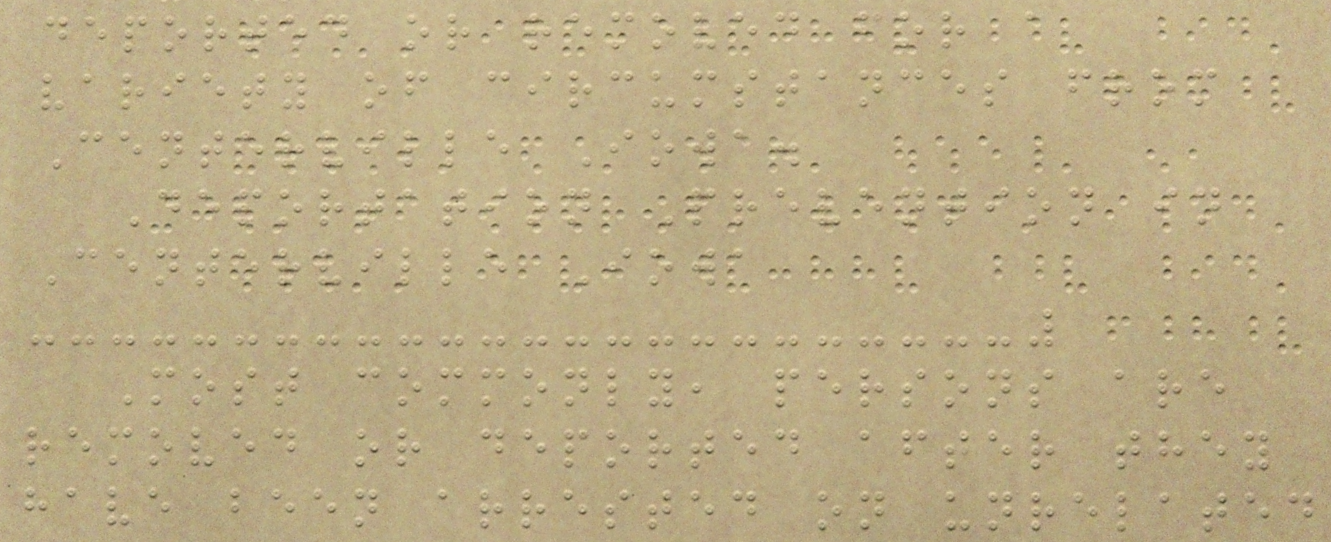deported or removed for a
variety of circumstances from
Centerville Iowa.
Deportation Prevention in
Centerville Iowa
Most commonly, persons are
removed or deported after they
have been arrested on unrelated
